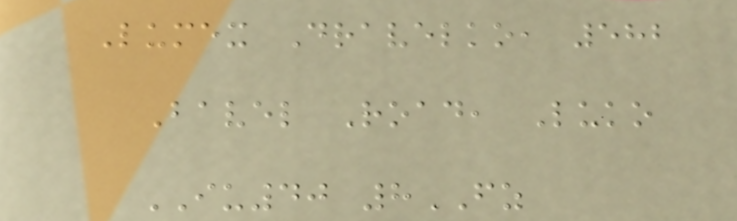Lumex Dravelko, 582
Bavel Road, Luko
IU40 8FZ
